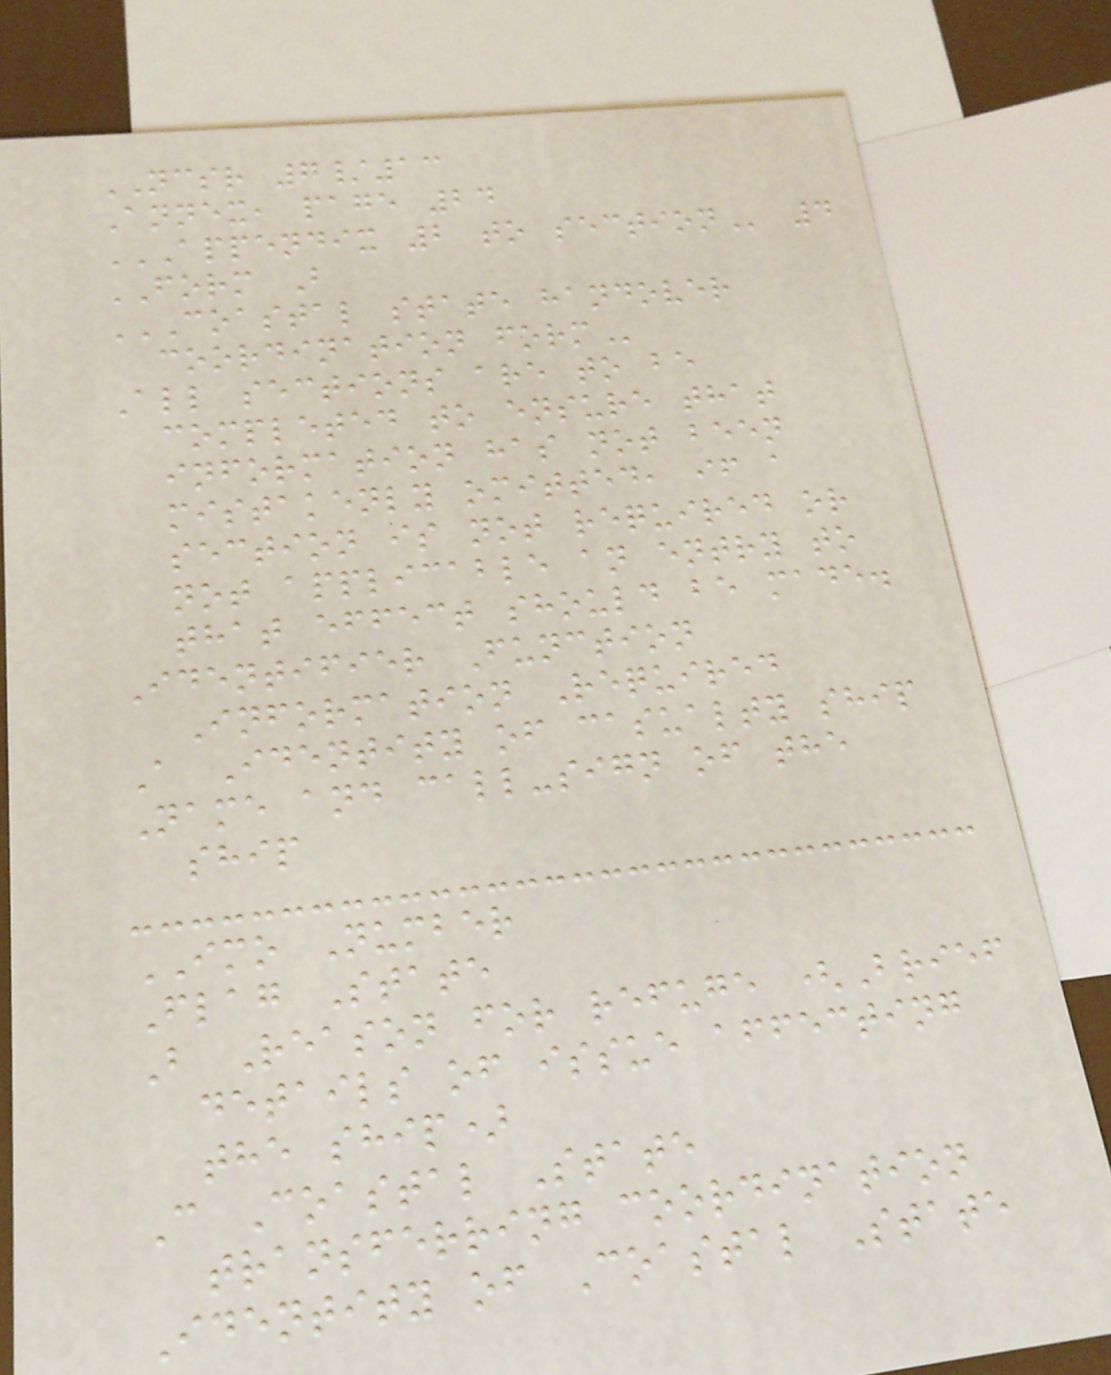NCSR 7/13
Annex, page 24
APPENDIX 2 TO SECTION 4
FORM B
COASTAL STATE HANDOVER
COORDINATION FORM
All sections are to be
completed to ensure that
information has not been
mistakenly omitted, if a
section is not required or
not applicable an entry to
that effect should be made.
Identifier Function
Information Required
A Identity of casualty ship
Name and call-sign of the
ship
IMO Number
Flag State
B Reason for refuge (Brief
details of issue affecting
the ship)
C Coastal State
transferring coordination
Identity of Coastal State
